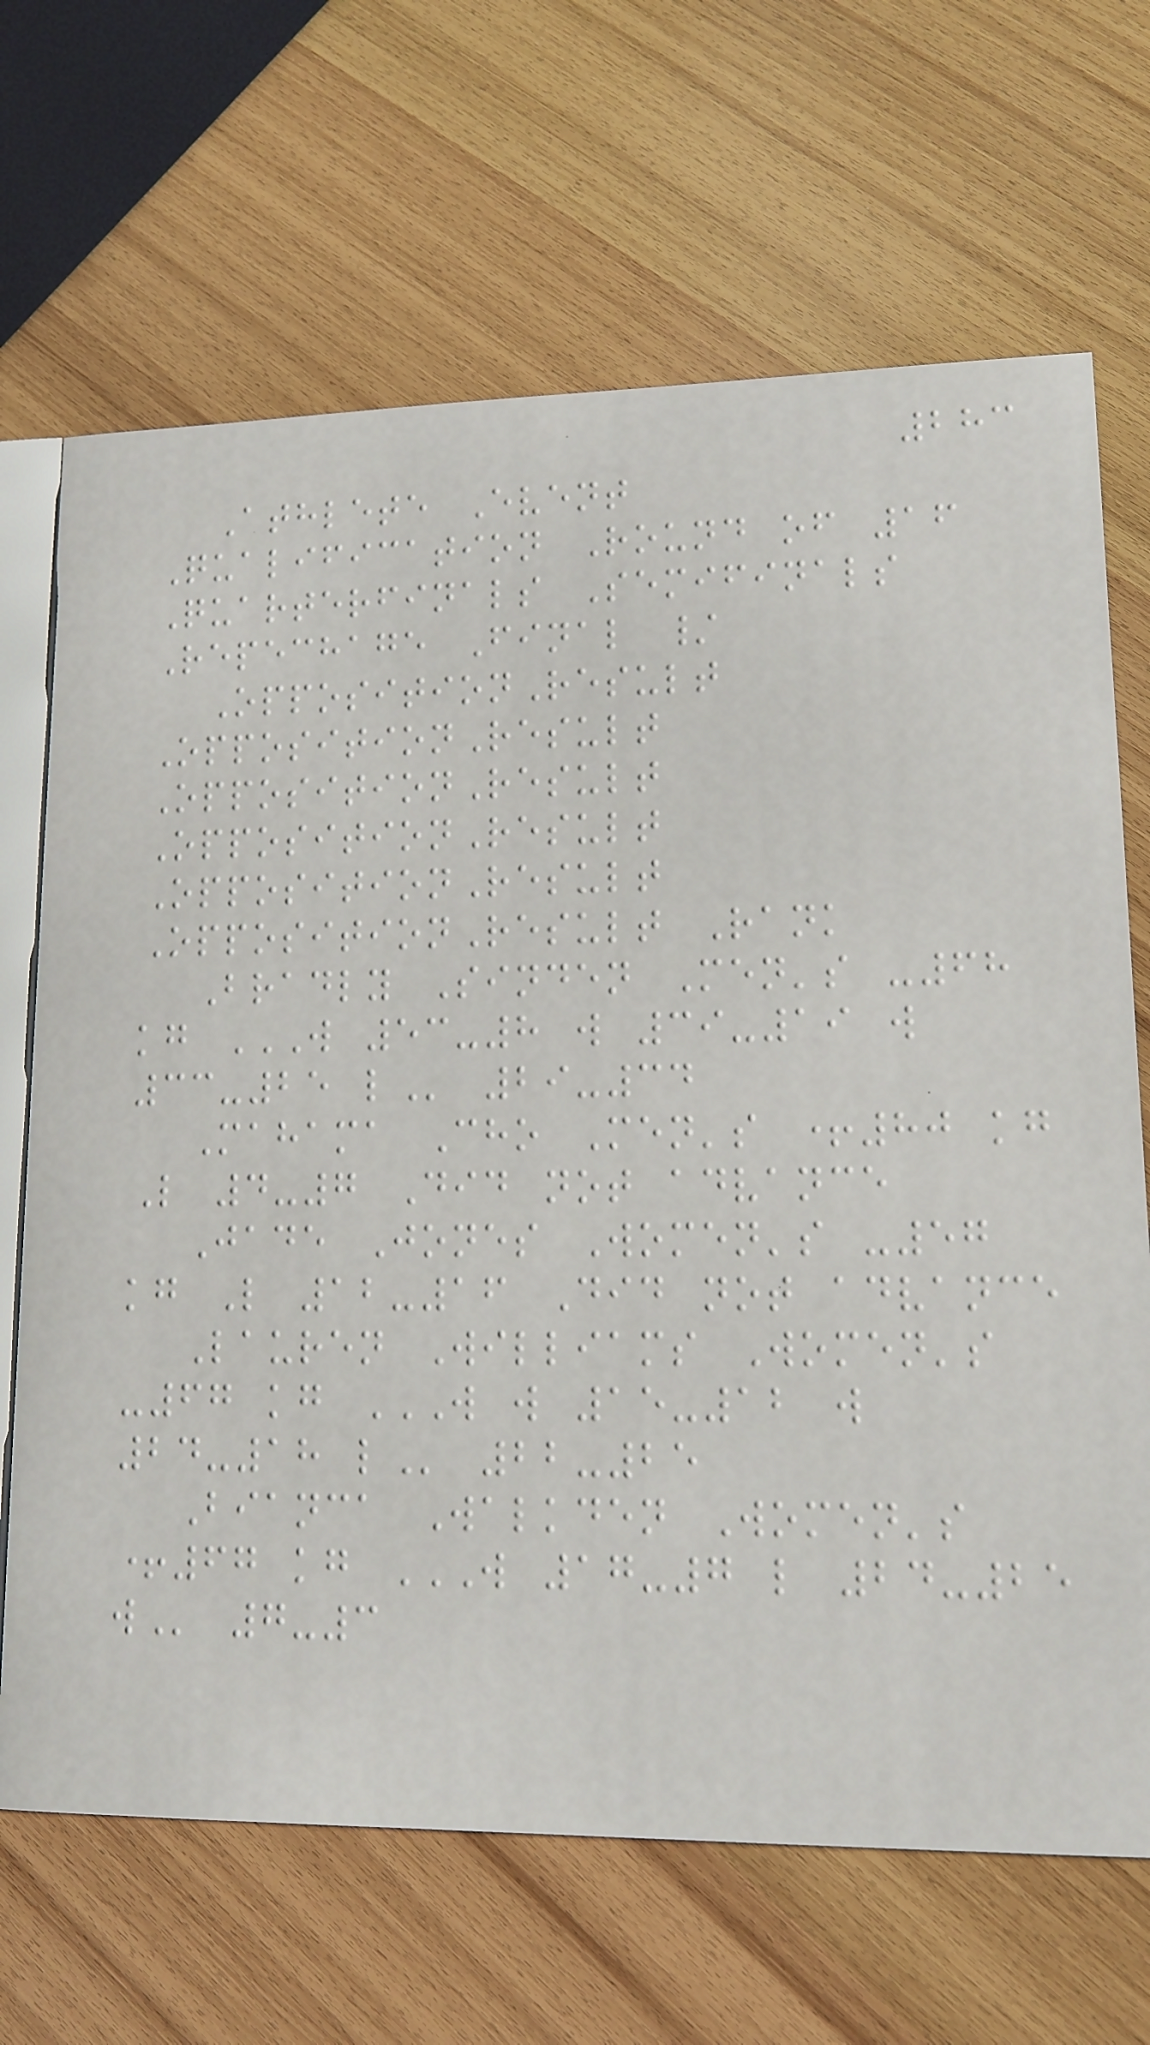283
Athlete Event
Qualification Round of 16
Quarterfinals Semifinals
Repechage Final /
OppositionResult
OppositionResult
OppositionResult
OppositionResult
OppositionResult
OppositionResult Rank
Bradly Sinden Men's -68
kg W 53-8 W 39-19 W
33-25 L 29-34
Mahama Cho Men's +80 kg
L 4-7 Did not advance
Jade Jones Women's -57
kg L 12-16 Did not advance
Lauren Williams Women's
-67 kg W W 15-12 W
24-18 L 22-25
Bianca Walkden Women's
+67 kg W 17-7 L 24-25
W 7-3
